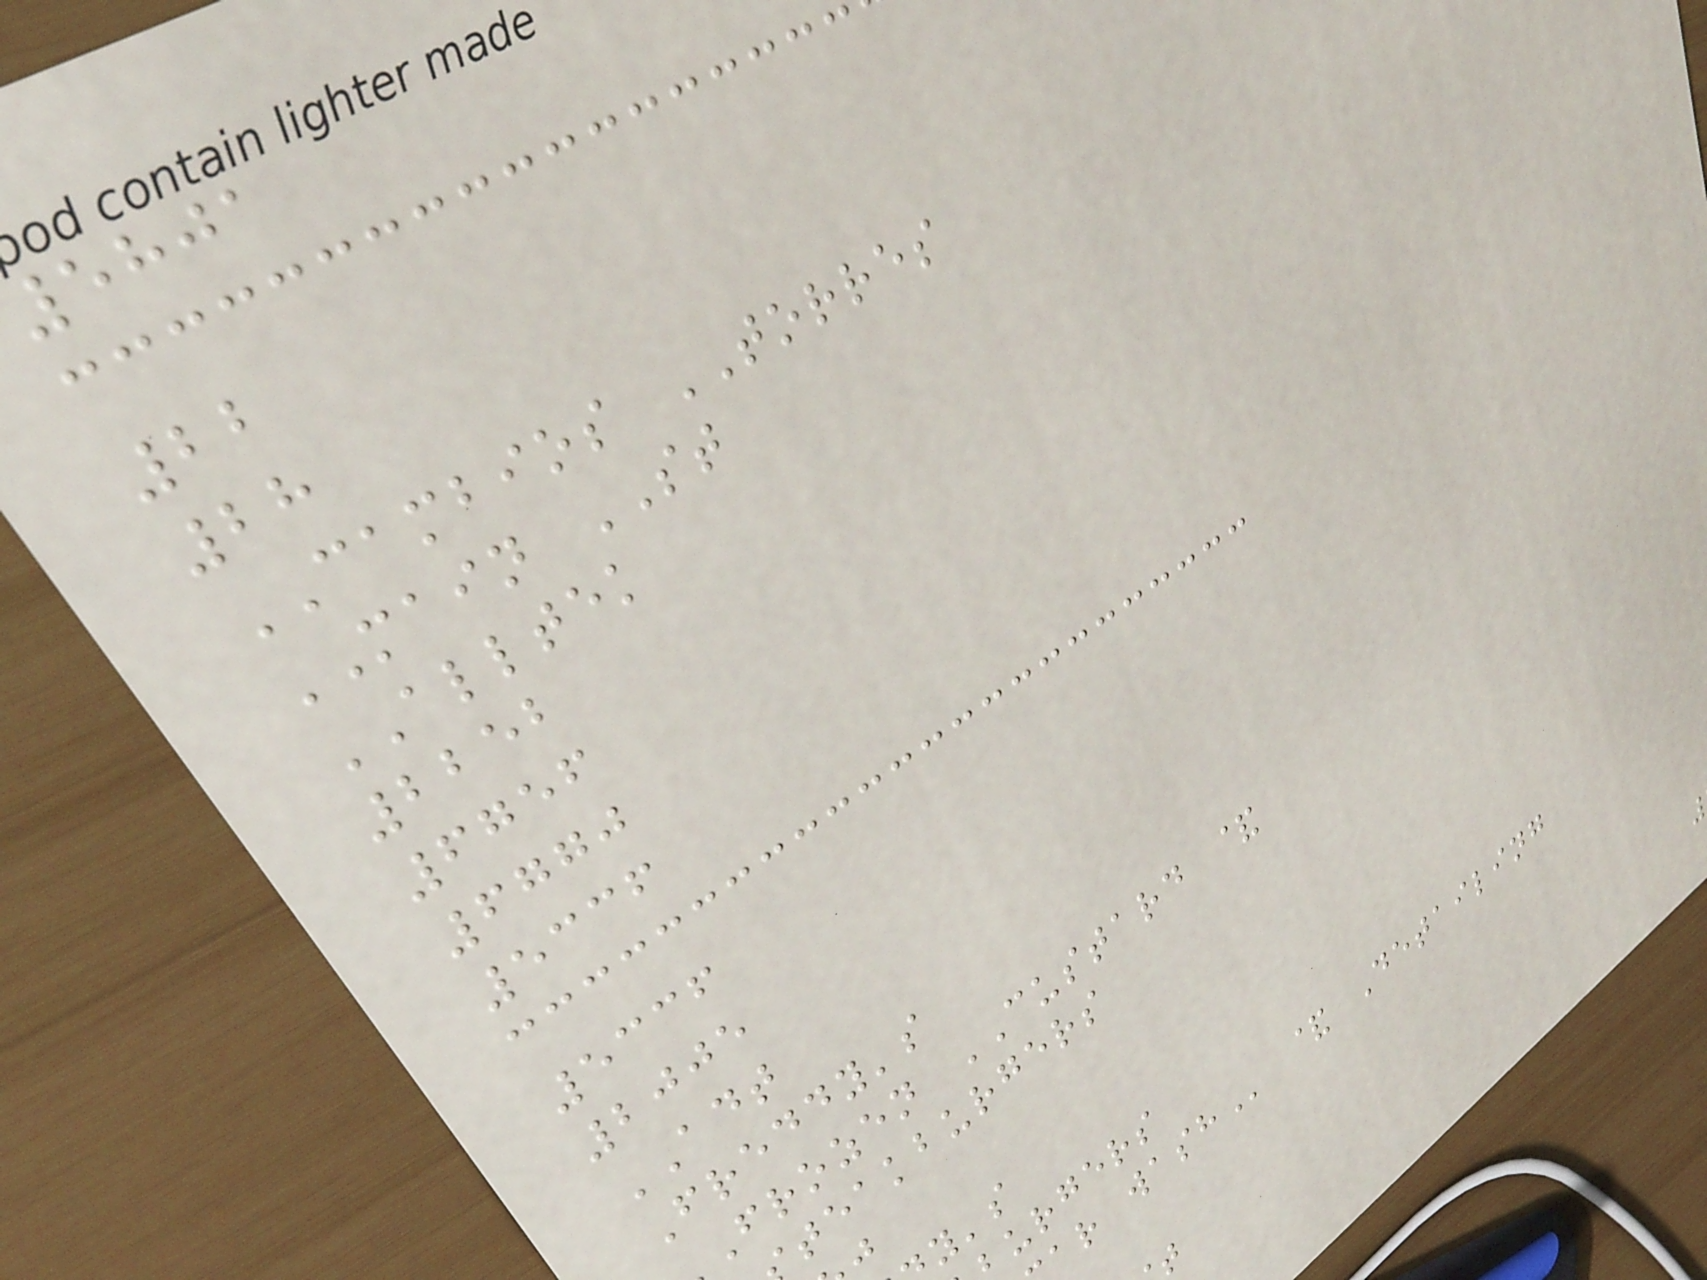5801
22
28
CAMBIOS TORRES
MAIN ST
ALLTEK
2252
6756
6770
5336
5336
2005
ADT
Freddy's
frozen CUSTARD &
teakburgers
urgers
